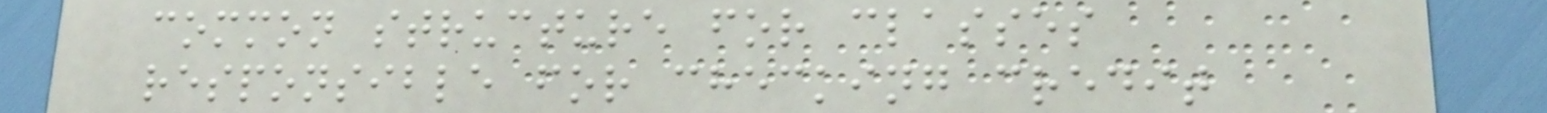common structure for classes
responsible for checking credit
